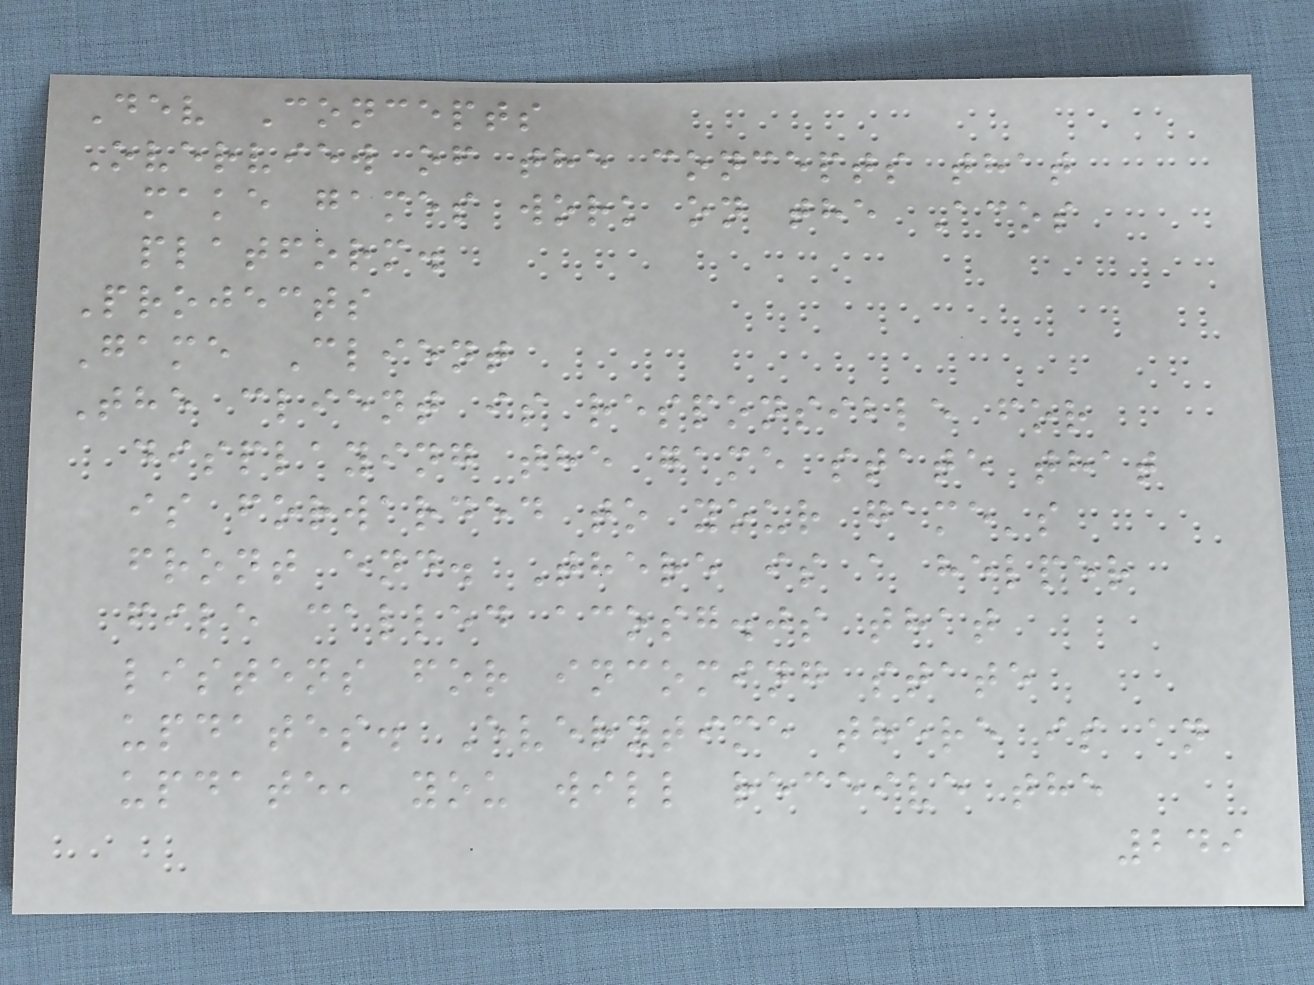Dev Concepts
Overview of the concepts that
make games work on the Acos
platform.
Projects
Game Client
The client is responsible for
displaying the game state that
is forwarded to your game's
front end. There is a helper
file called acosg.js that
listens for incoming state
updates. Everytime there is an
update, you will receive the
249
